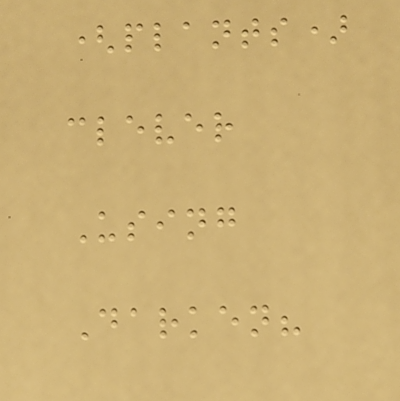(plants)
clever
Using
Darken?
